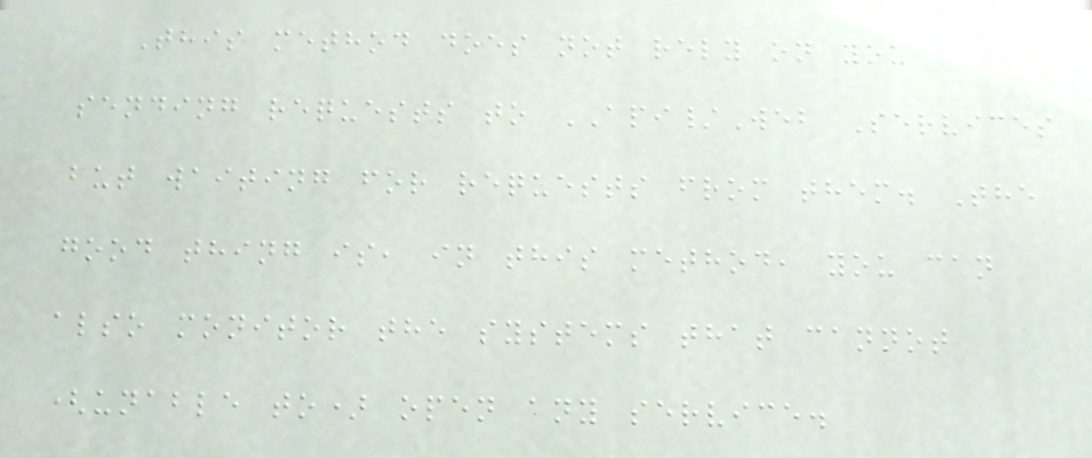This method does not rely on you
sending requests to API/Web Services
but waiting for requests from them. The
good thing is, in this method, you can
also monitor the systems that cannot
(unable to) open any service.
